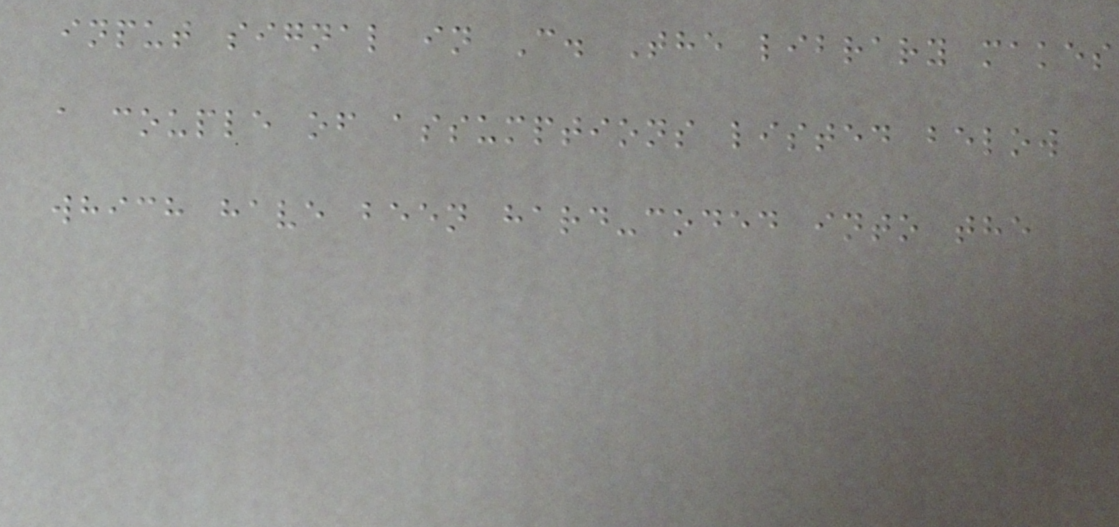input signal in C. The library makes
a couple of assumptions listed below
which have been hard-coded into the
